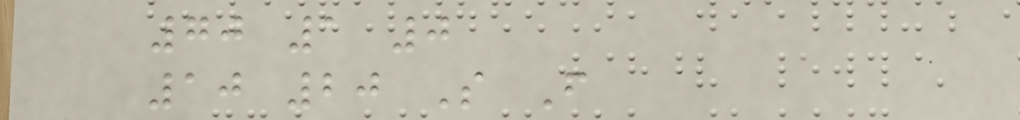70 1 0
10 20 S F
